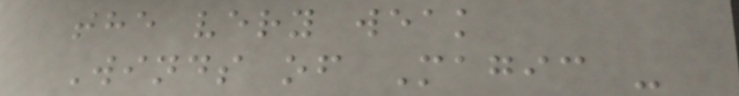the very weak
Winds of Magic -
